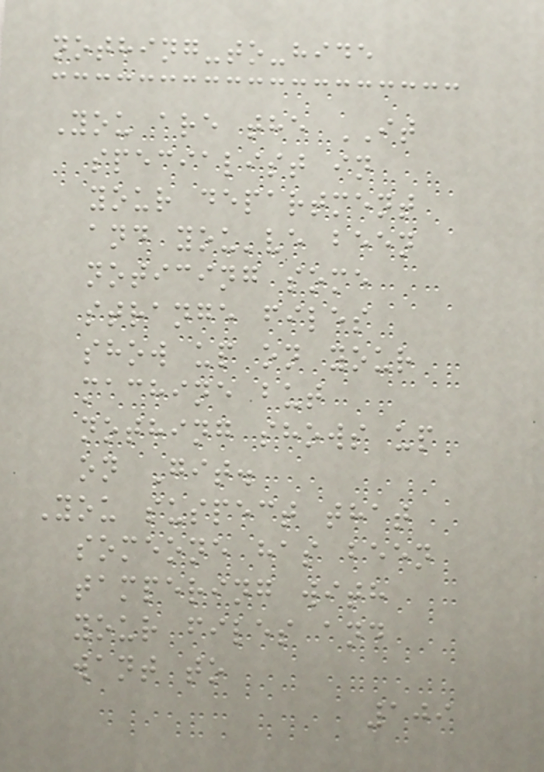nothing-to-hide
You are the IT
specialist in
your department
and you've been
noticing some
strange files
show up on your
machine but
nothing shows up
on Git.
You suspect that
someone has been
tampering with
your files and
want to
109
